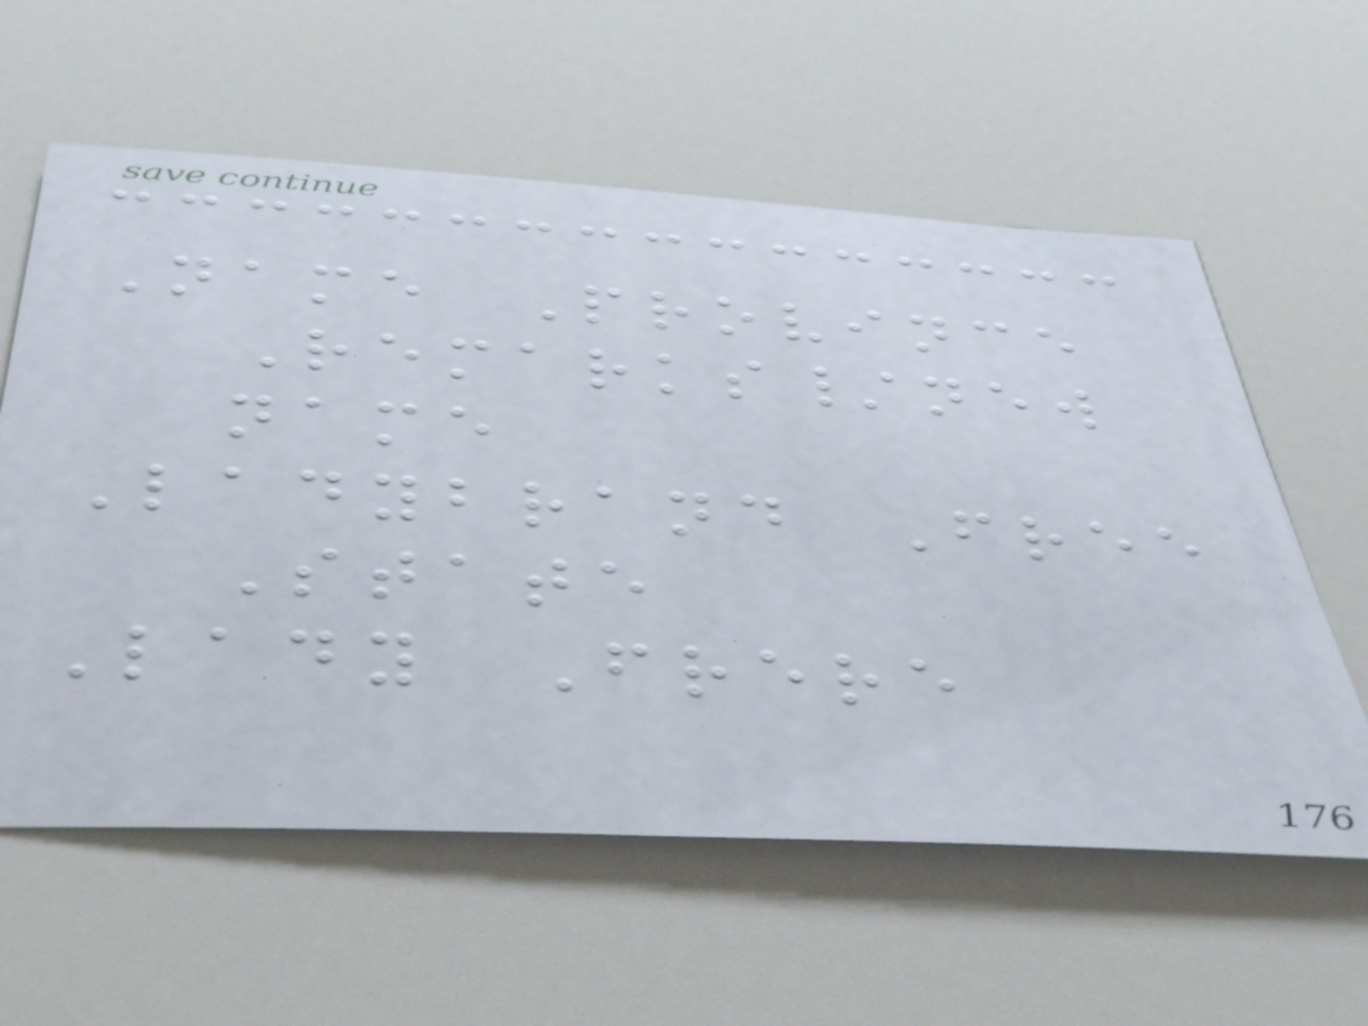Name Province
Remarks/new
name
Ladybrand Free
State
Lady Frere
